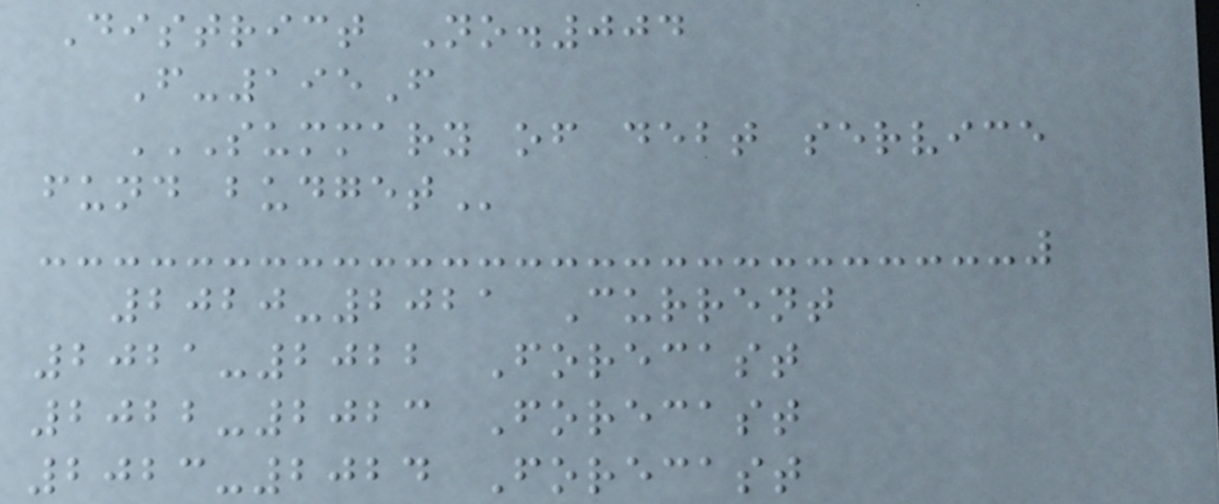District No.004
F-195F
SUMMARY OF DEBT SERVICE
FUND BUDGET
2020-2021 Current
2021-2022 Forecast
2022-2023 Forecast
2023-2024 Forecast
